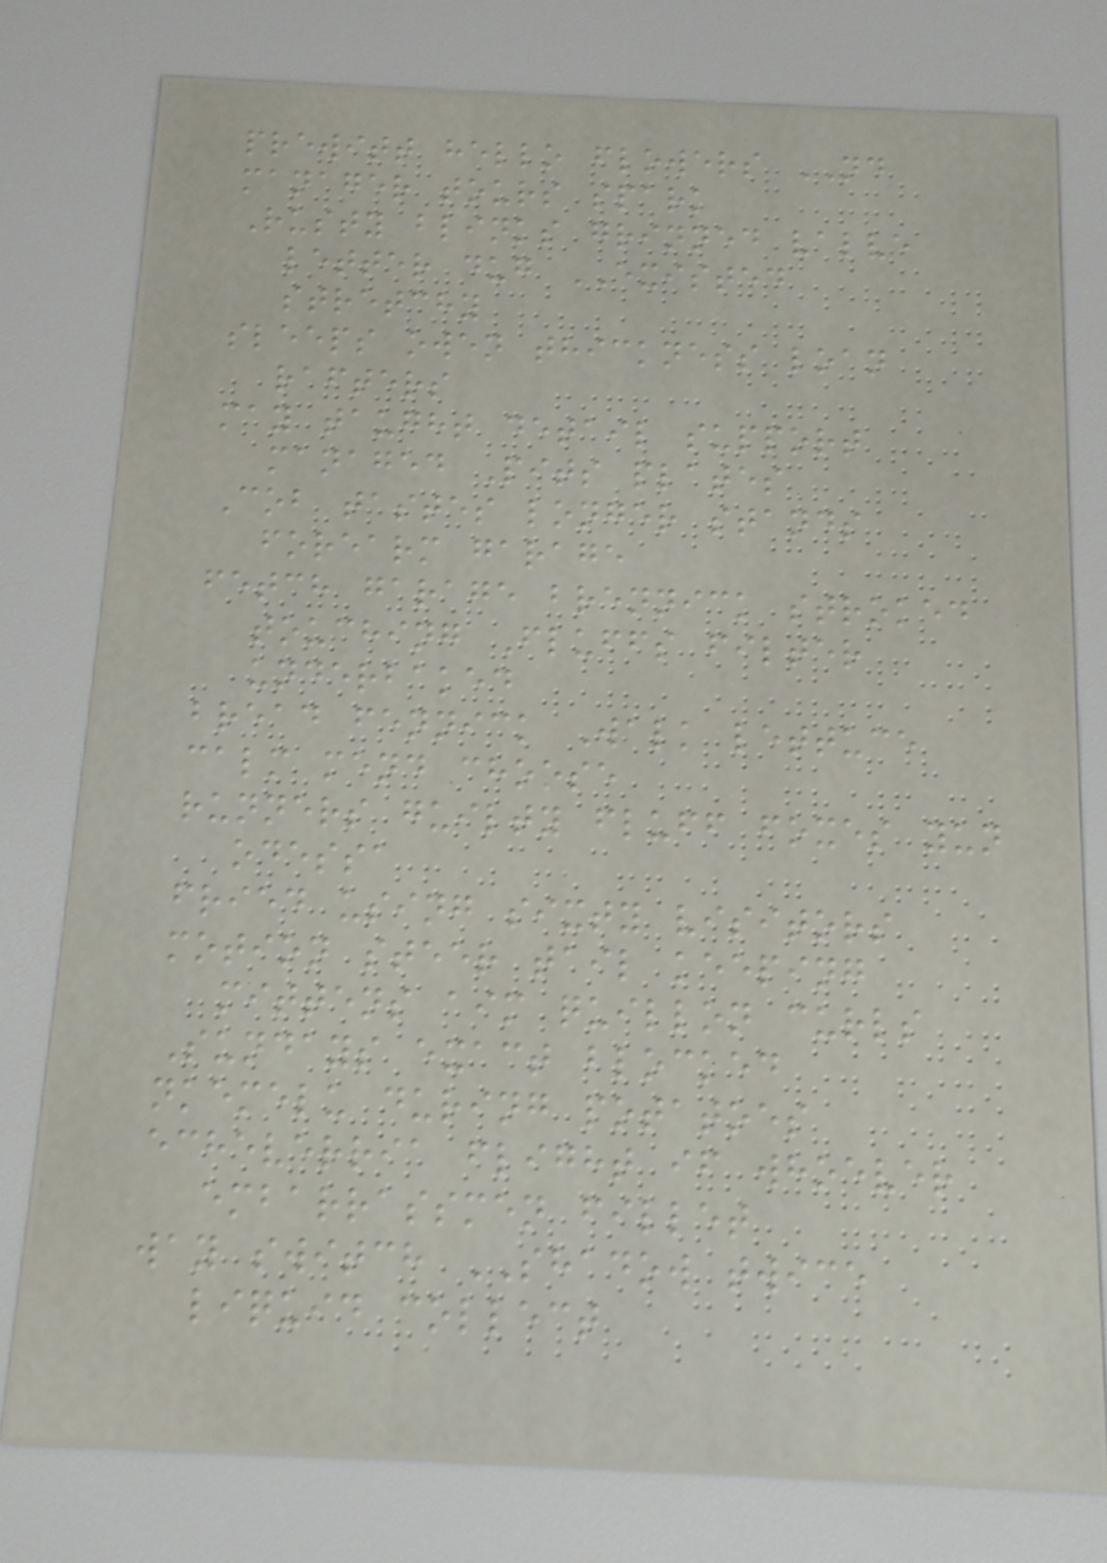prewitt hello flowers ND
manager tours spark
Rusty blinks grinned valve
letter dug EXISTED
stretchy
sleeps owen thickness loan
rafters
may taught detail support
managed Pits plates
Cob tastes longer stands
forearm garage
fetch garage brennick stroked
touching Fluffs filter
underbaked
bread fennick Walk lettuce
calm mend choose
runners guilty fluff foxes yun
odessa
fried using sixty visitors
motion steer tail keeping
mittens aim quillon curls
Sundays exact blocked
nkemelu during potatoes
echeverria flight if whoever
embarrassmen fillet
way switch SHADOW twice
liquid collect
